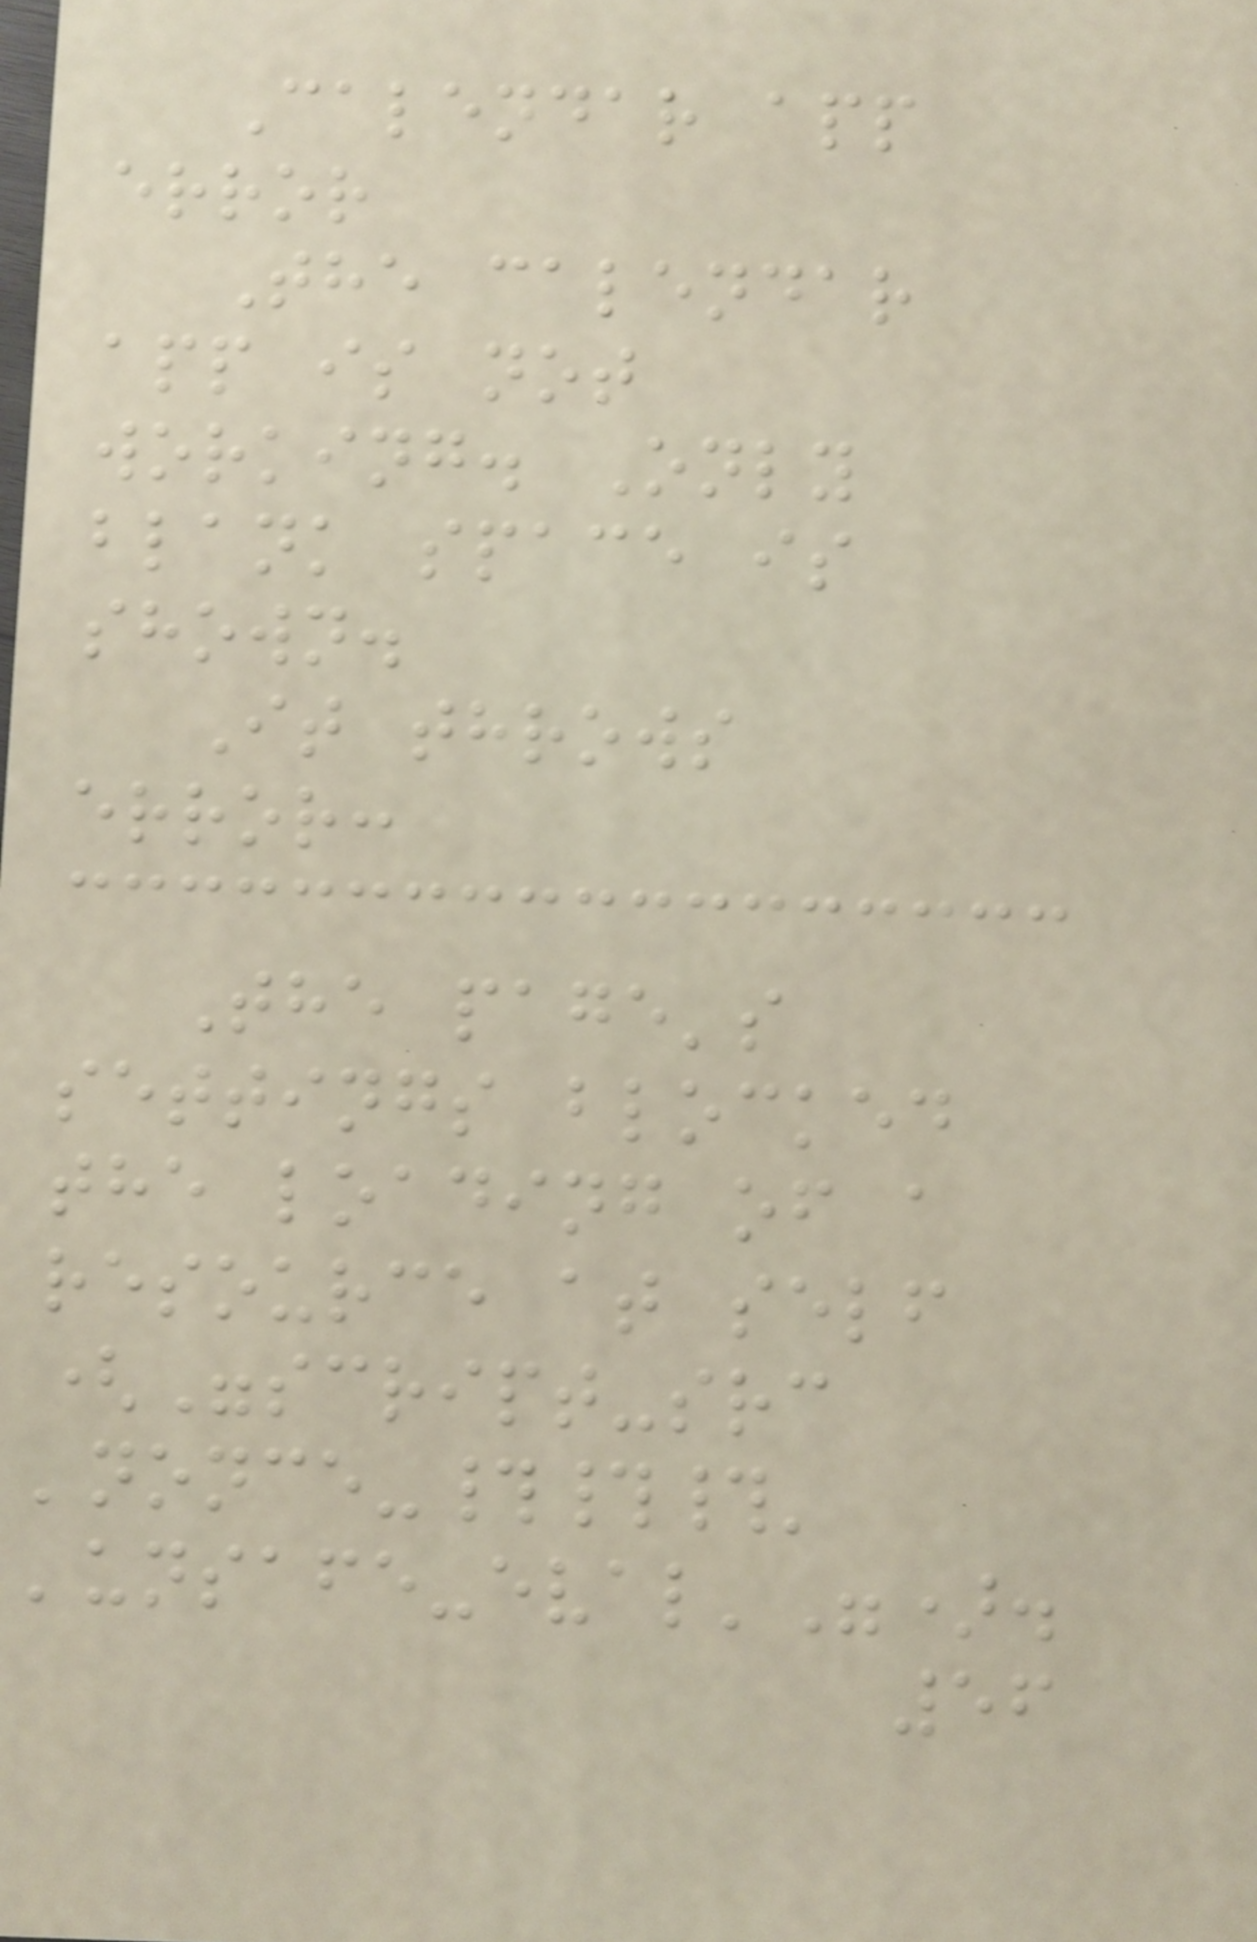Calendar app
error
The calendar
app is not
working. Only
blank space is
shown.
It throws
error:
The page's
settings blocked
the loading of a
resource at self
("script-src
'nonce-###'
'unsafe-eval'").
56
